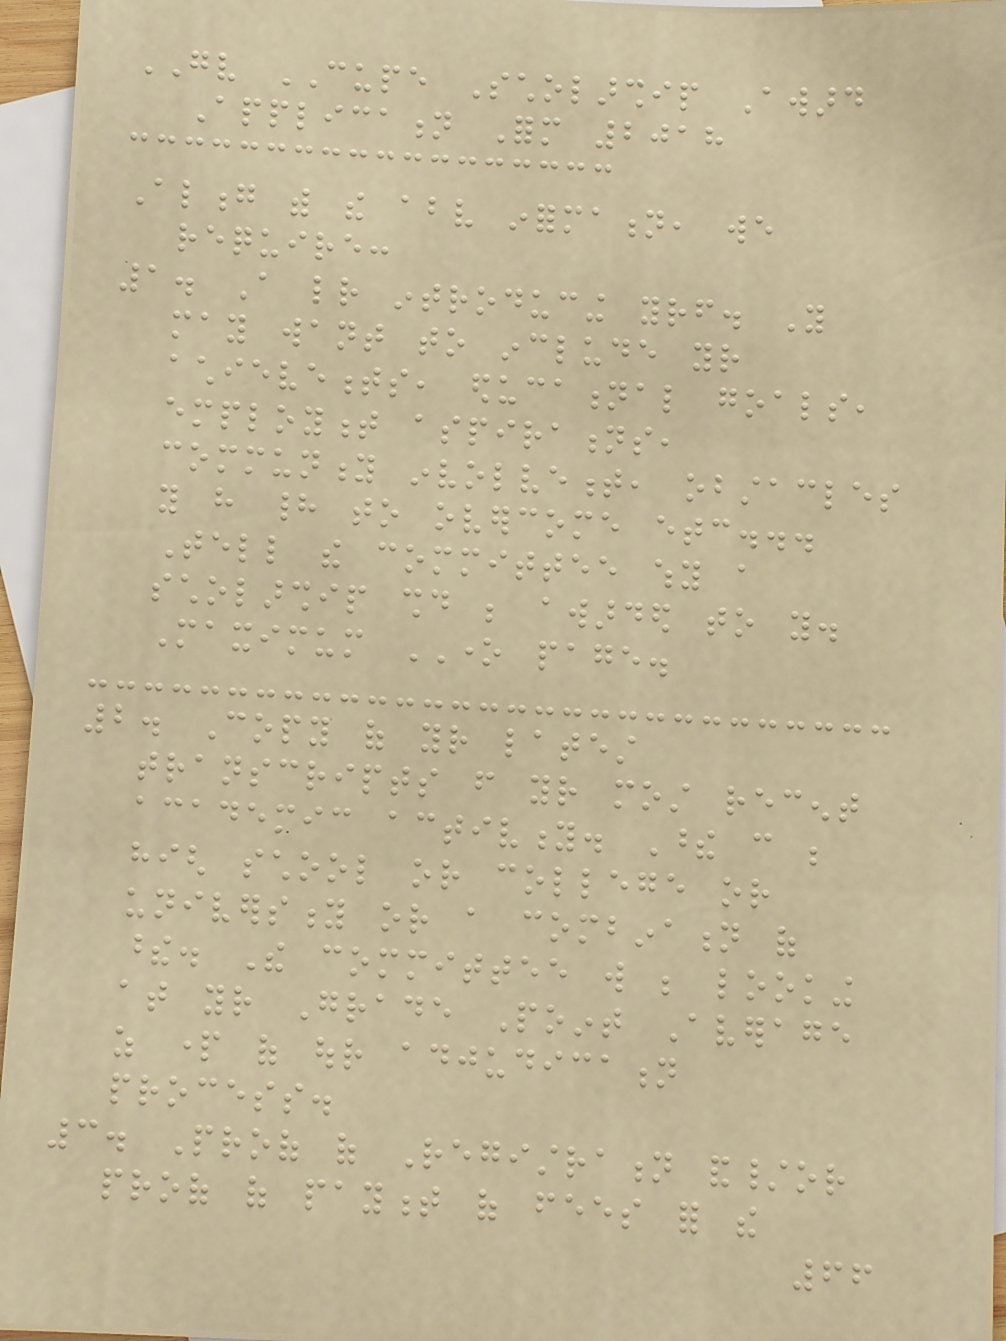GV CUPE Scholarship Award
Application Form 2018
Along with the above information, we
require:
1. A letter introducing yourself. You
may want to include your
achievements, educational goals,
employment aspirations,
community involvement, obstacles
you have had to overcome etc...
Tell the committee why a
scholarship should be awarded to you.
Maximum ONE page.
2. Copy of your latest
transcripts from your most recent
academic activity. These can be
high school or college or
university or a combination of
these. The committee will be looking
at your Grade Point Average
as part of our adjudication
process.
3. Proof of Registration and/or
proof of payment of fees for the
66
